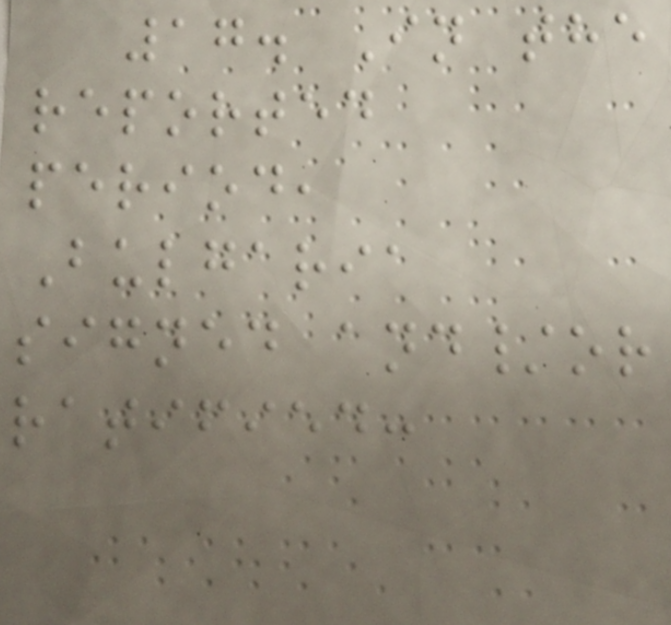17. In the
reported
period,
Bulgaria
signed and/or
ratified:
